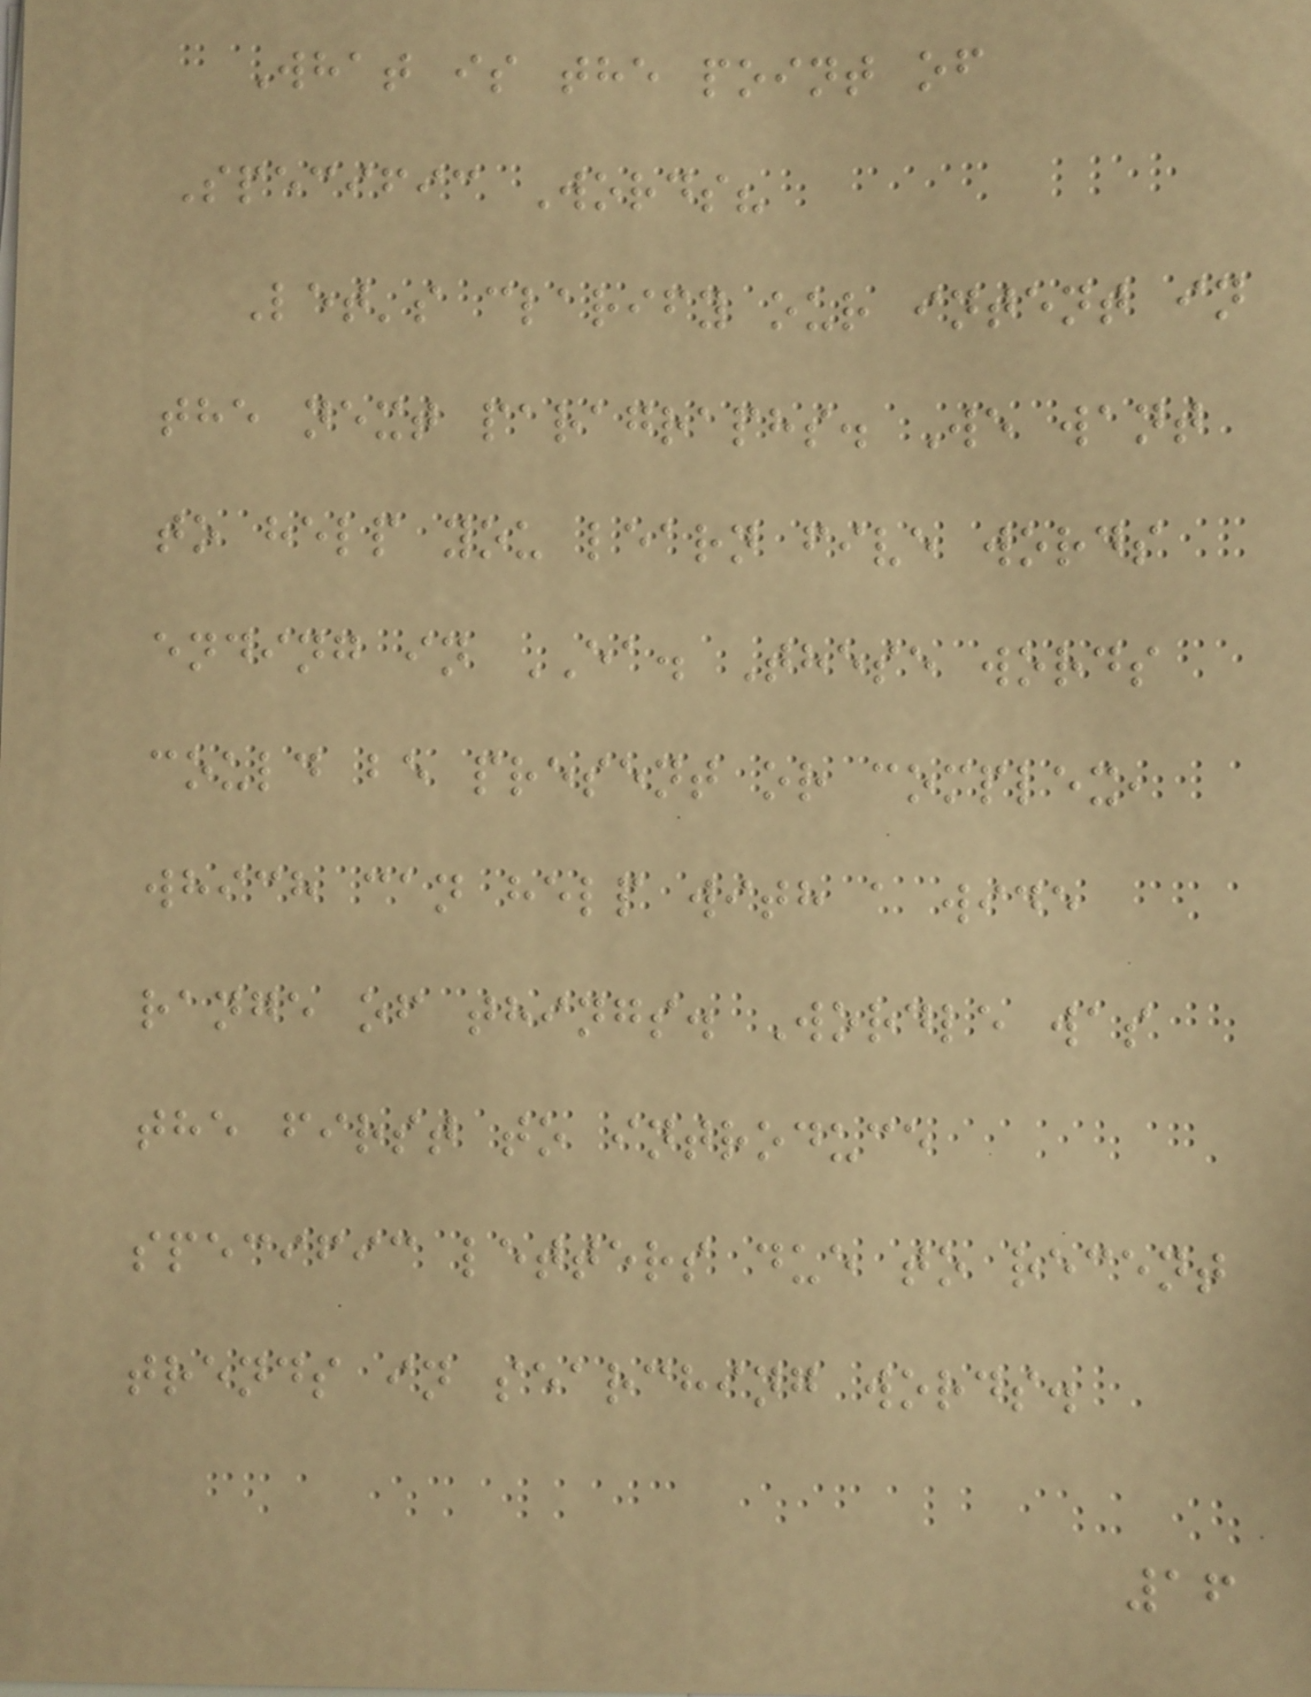What is the point of
Specific Words?
Let's clarify our intent in
the next paragraphs. We want
to help you learn five words
ending in EA. These words
could be present or complex,
which can help with a wide
range of things. Wordle was
the first to introduce
specific letters due to recent
trends in searching words.
16
